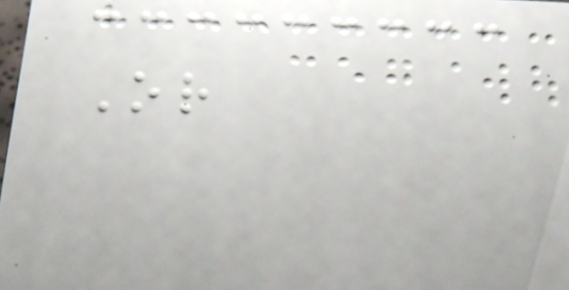Or
